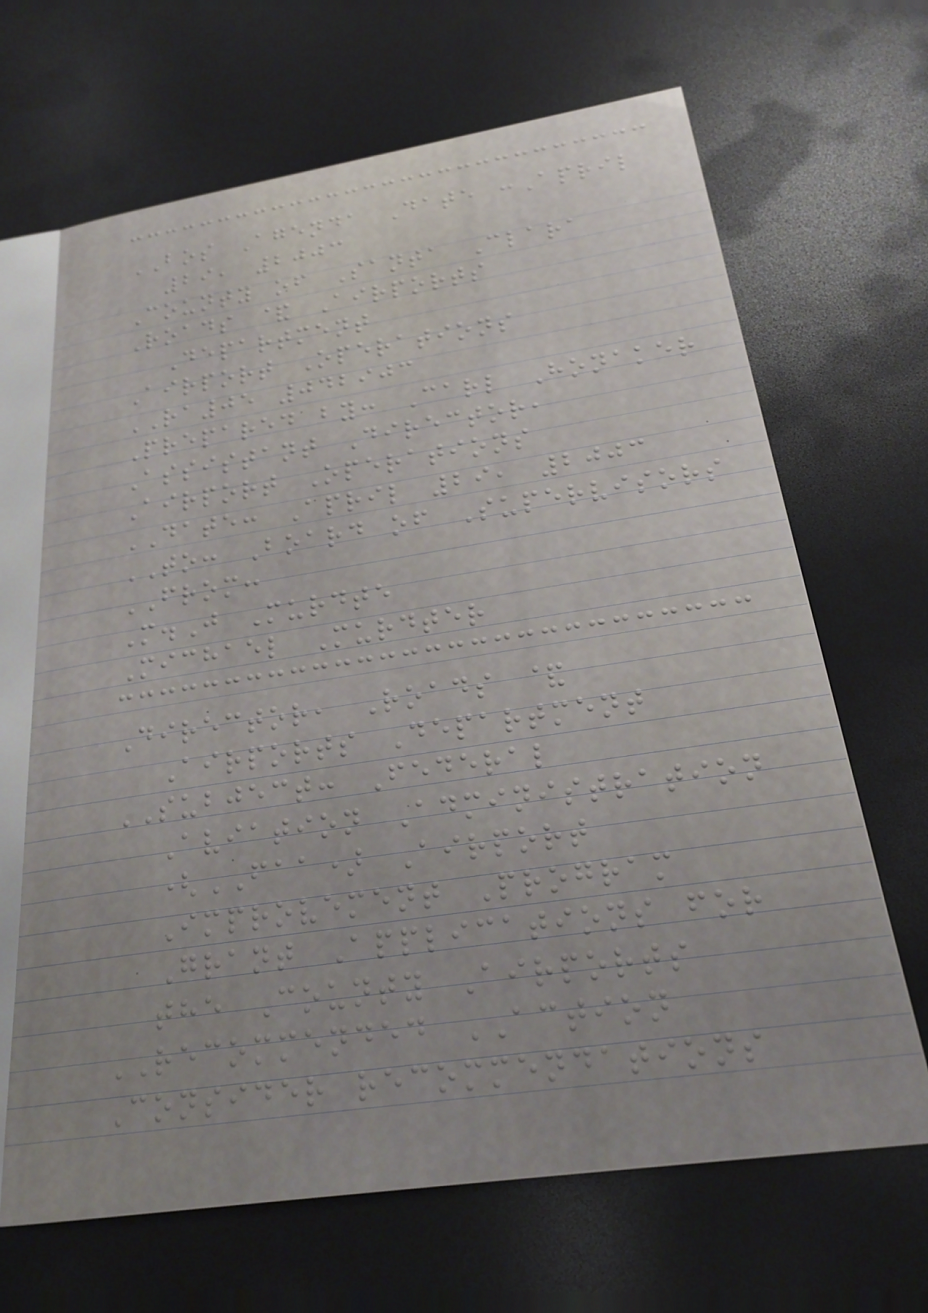BOS Agenda Date :April
29, 2003
County of Santa Clara
Roads & Airports
Department
Airport Operations
RA05 042903
Prepared by: Carl Honaker
Assistant Director,
Airport Operations
DATE: April 29, 2003
TO: Board of Supervisors
FROM:
M.J Murdte
Michael Murdter
Director, Roads &
Airports Department
SUBJECT: Federal
Aviation Administration
(FAA) Airport
Improvement Program
Grant Applications for
the County Airports
RECOMMENDED ACTION
Consider recommendations
